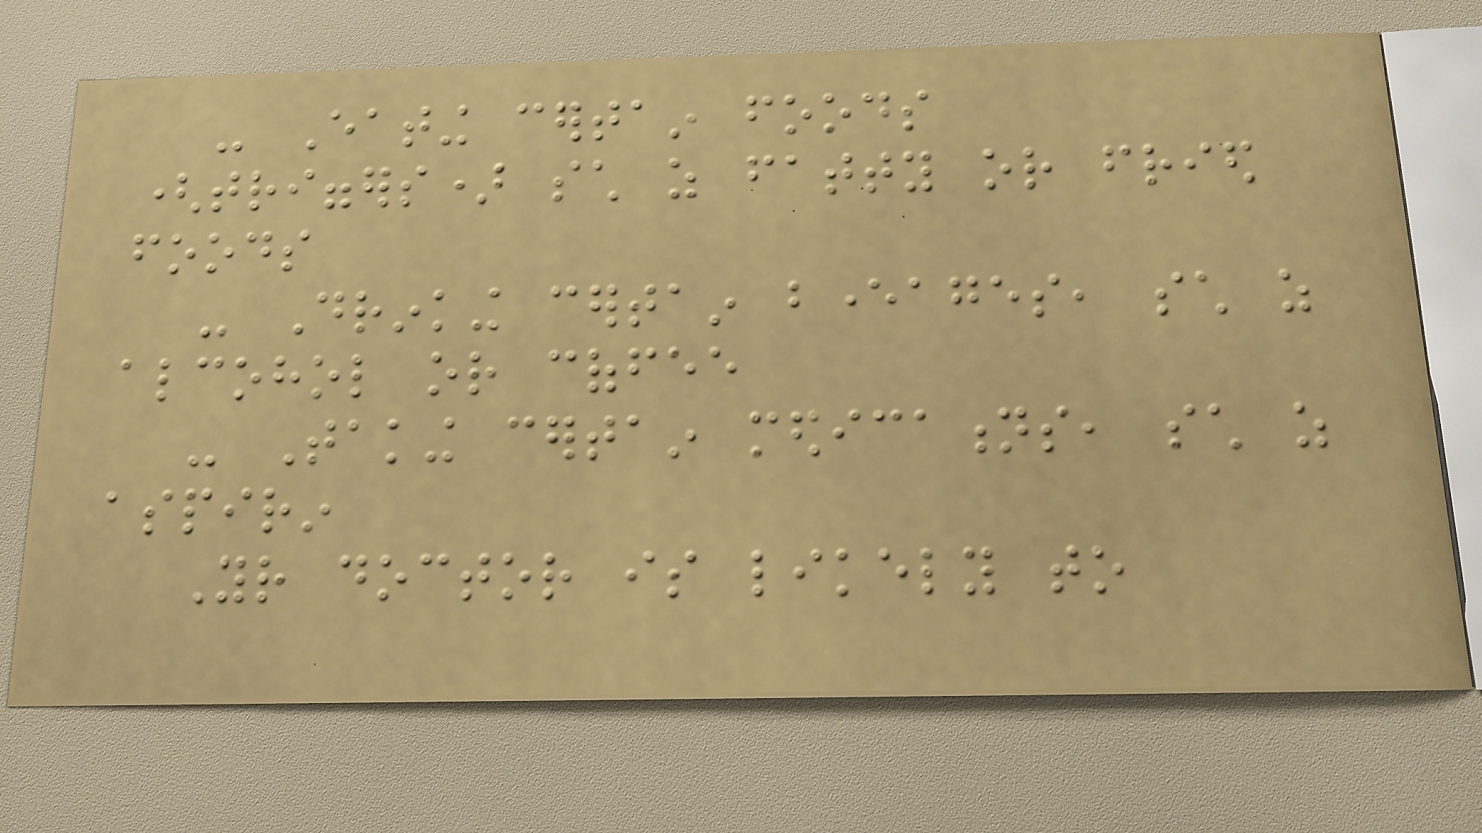- Eating certain foods
(triggers) such as fatty or fried
foods
- Drinking certain beverages, such as
alcohol or coffee
- Taking certain medications, such as
aspirin
Your doctor is likely to
